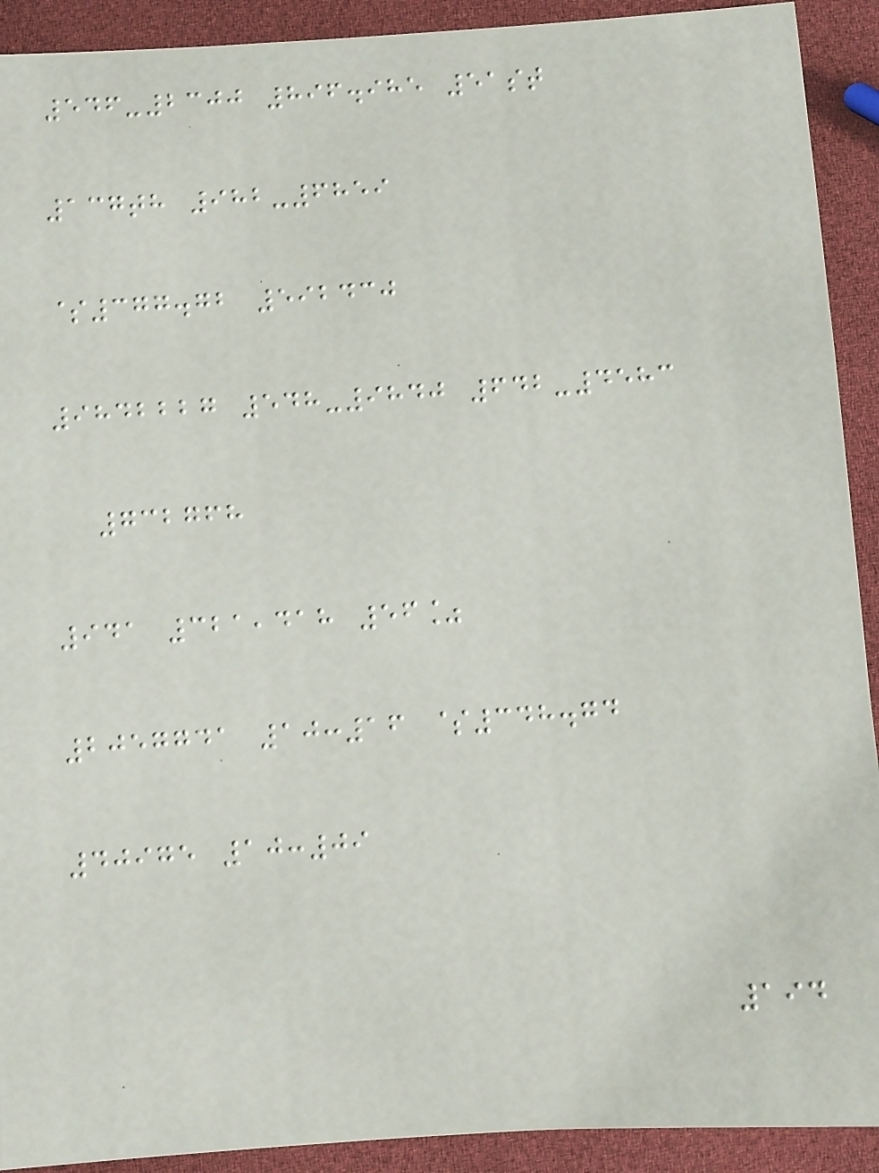546-2300 896.985 51st
137th 982-6859
$377.72 592430
9842227 548-9840 642-4583
732768
941 321,418 56%
2057741 10:16 $348.74
40975 10:09
194
